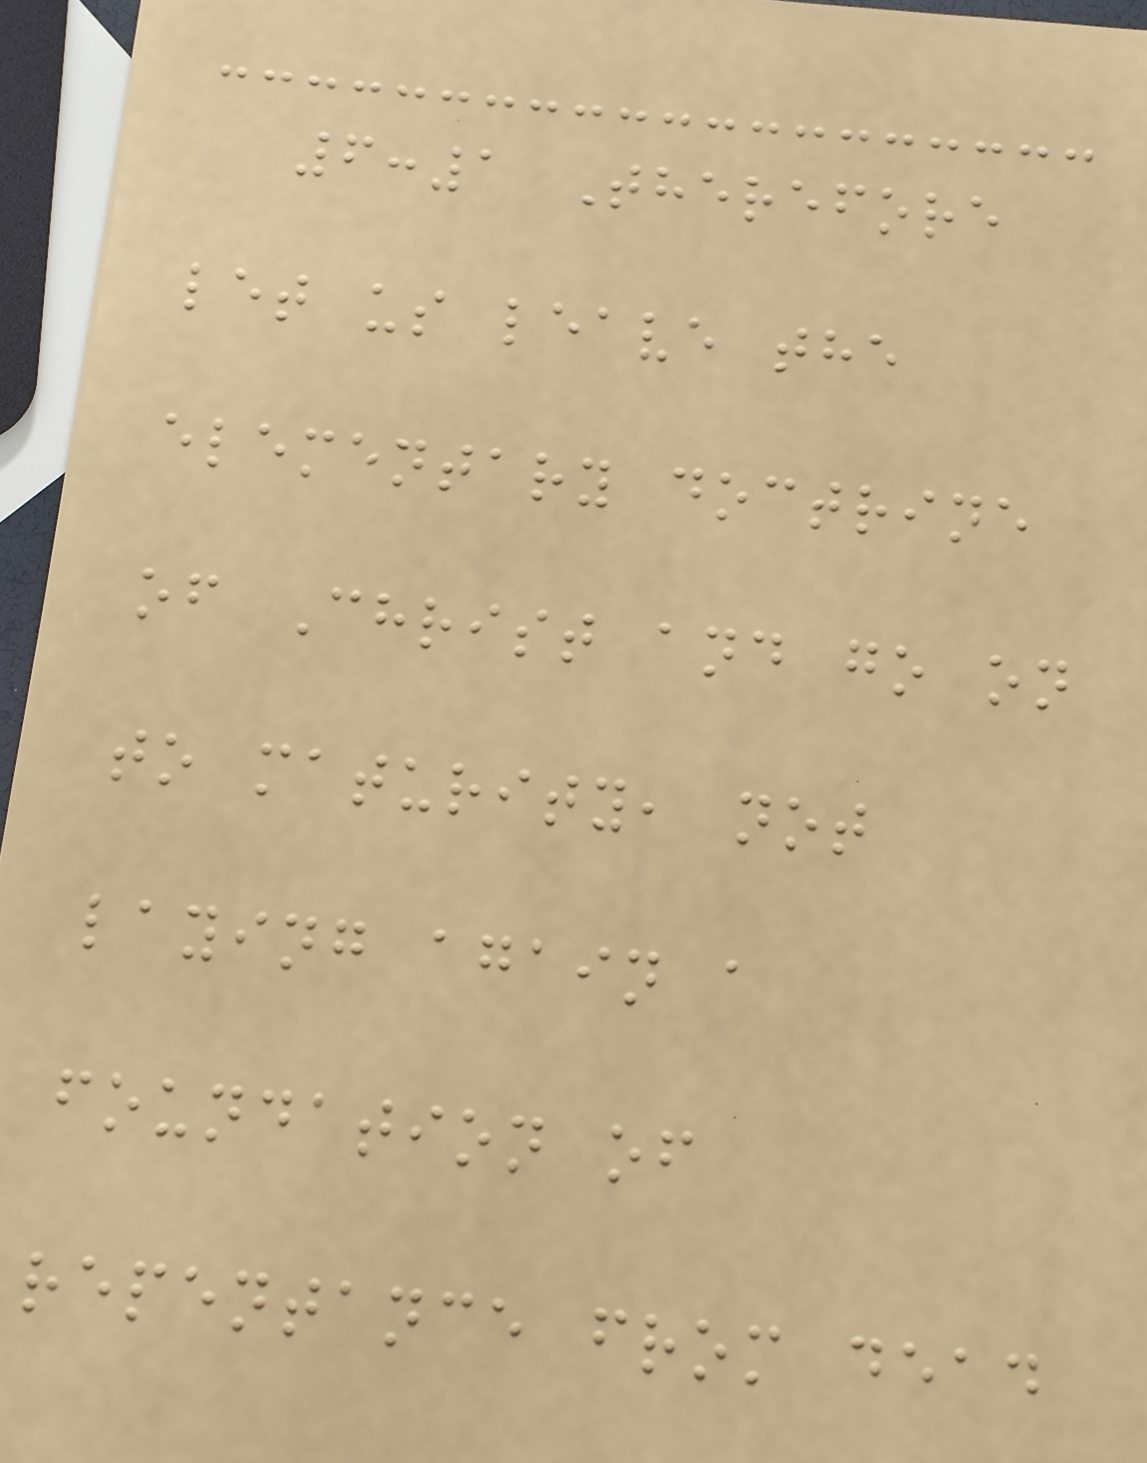6:1 Therefore
let us leave the
elementary doctrine
of Christ and go on
to maturity, not
laying again a
foundation of
repentance from dead
